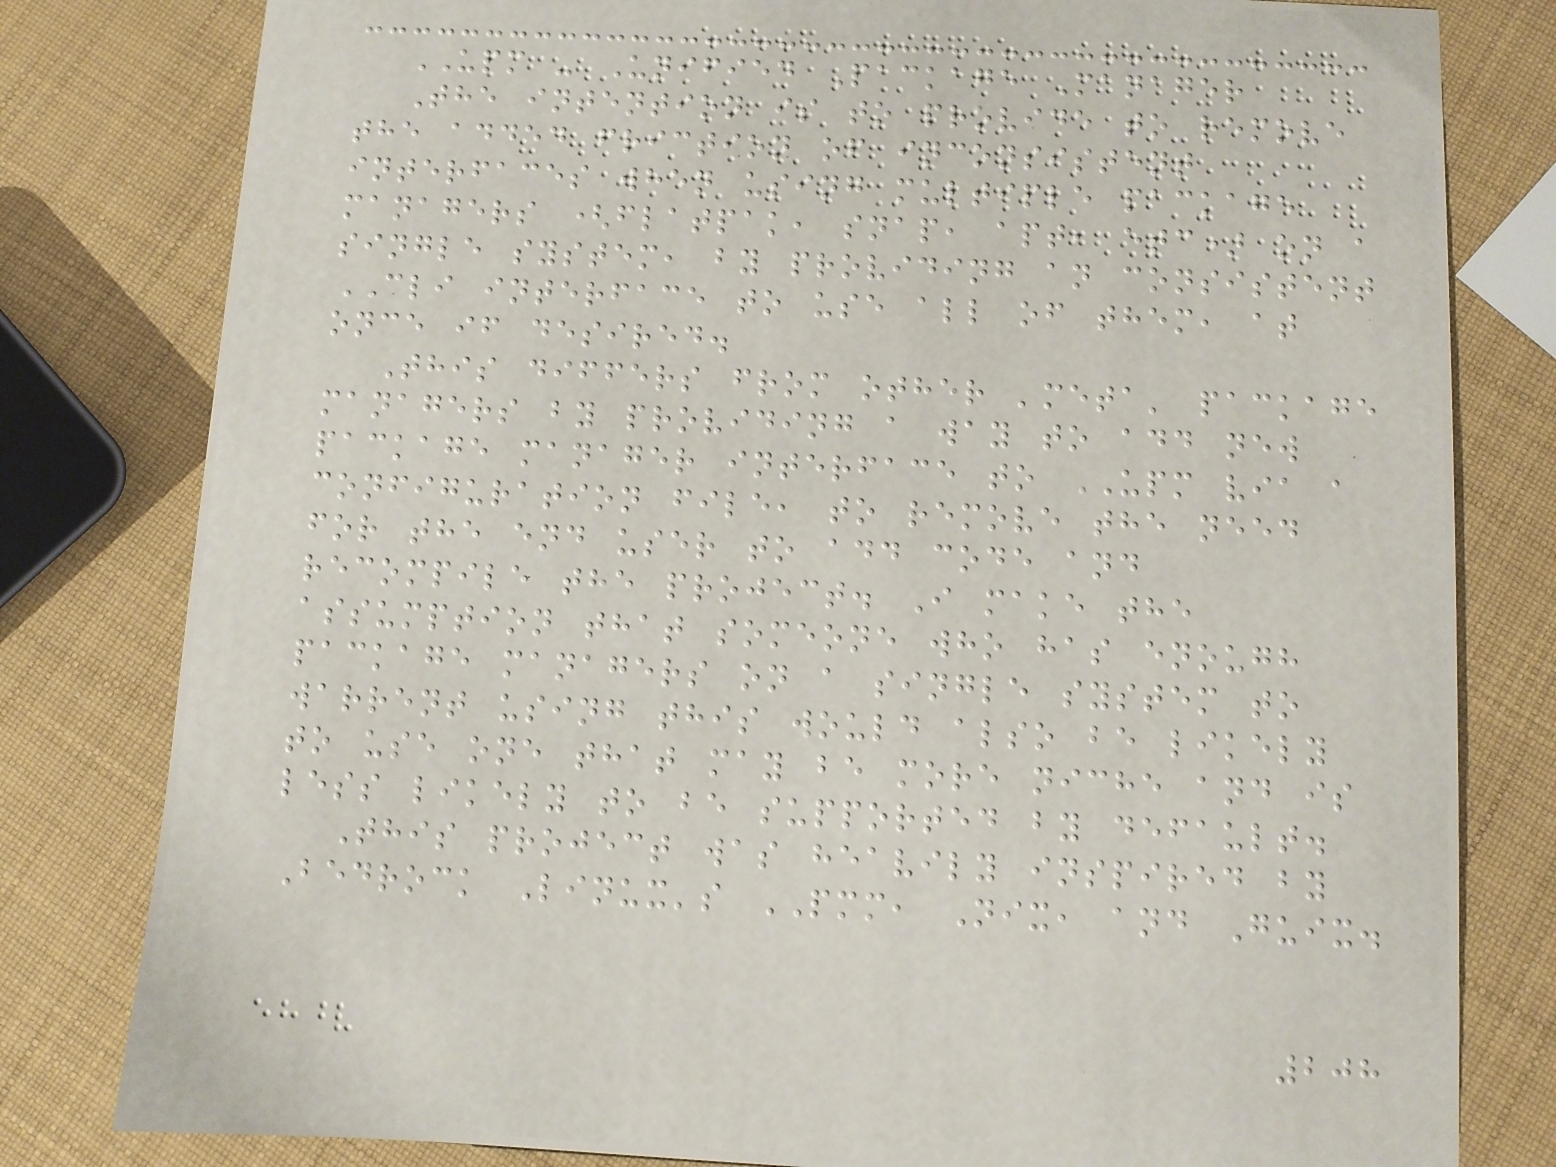UPM - Unified Package Manager
The intention is to provide to remove
the added friction of inconsistent
interfaces when using multiple package
managers (flatpak, snap, apt, etc) on a
single system, by providing an consistent
CLI interface to use all of them, at
once if desired.
This differs from other 'meta' package
managers by providing a way to add new
package manager interface to UPM via a
configuration file, to remove the need
for the end user to add code and
recompile the project. I make the
assumption that someone who has enough
package managers on a single system to
warrent using this would also be likely
to use one that may be more niche and is
less likely to be supported by default.
This project was heavily inspired by
Bedrock Linux's PMM, Nix, and Guix.
208
